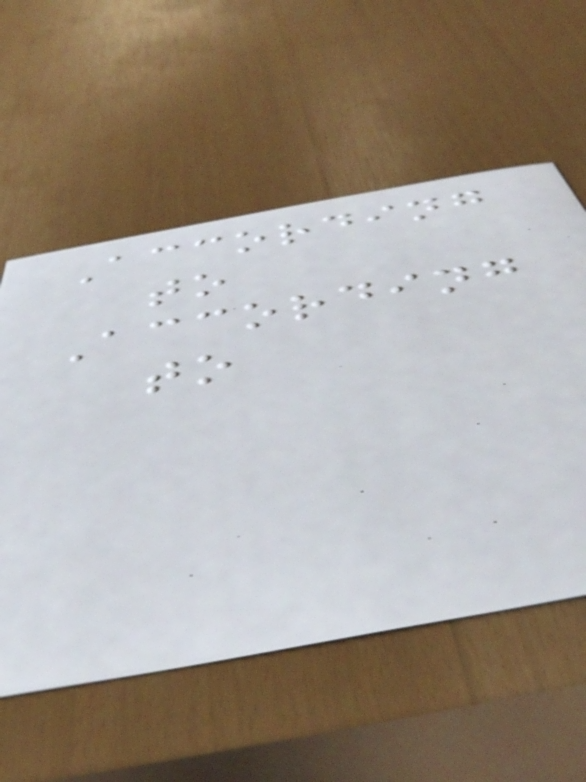According
to
According
to
